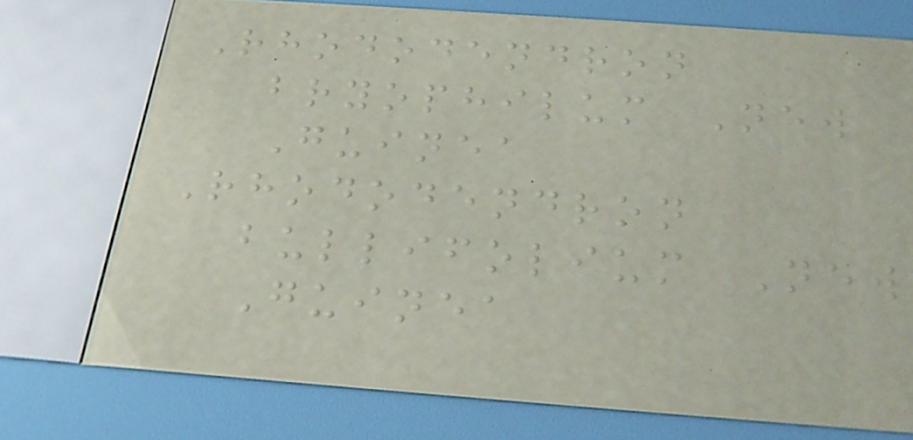Rhododendron
bryophilum New
Guinea
Rhododendron
bullifolium New
Guinea
